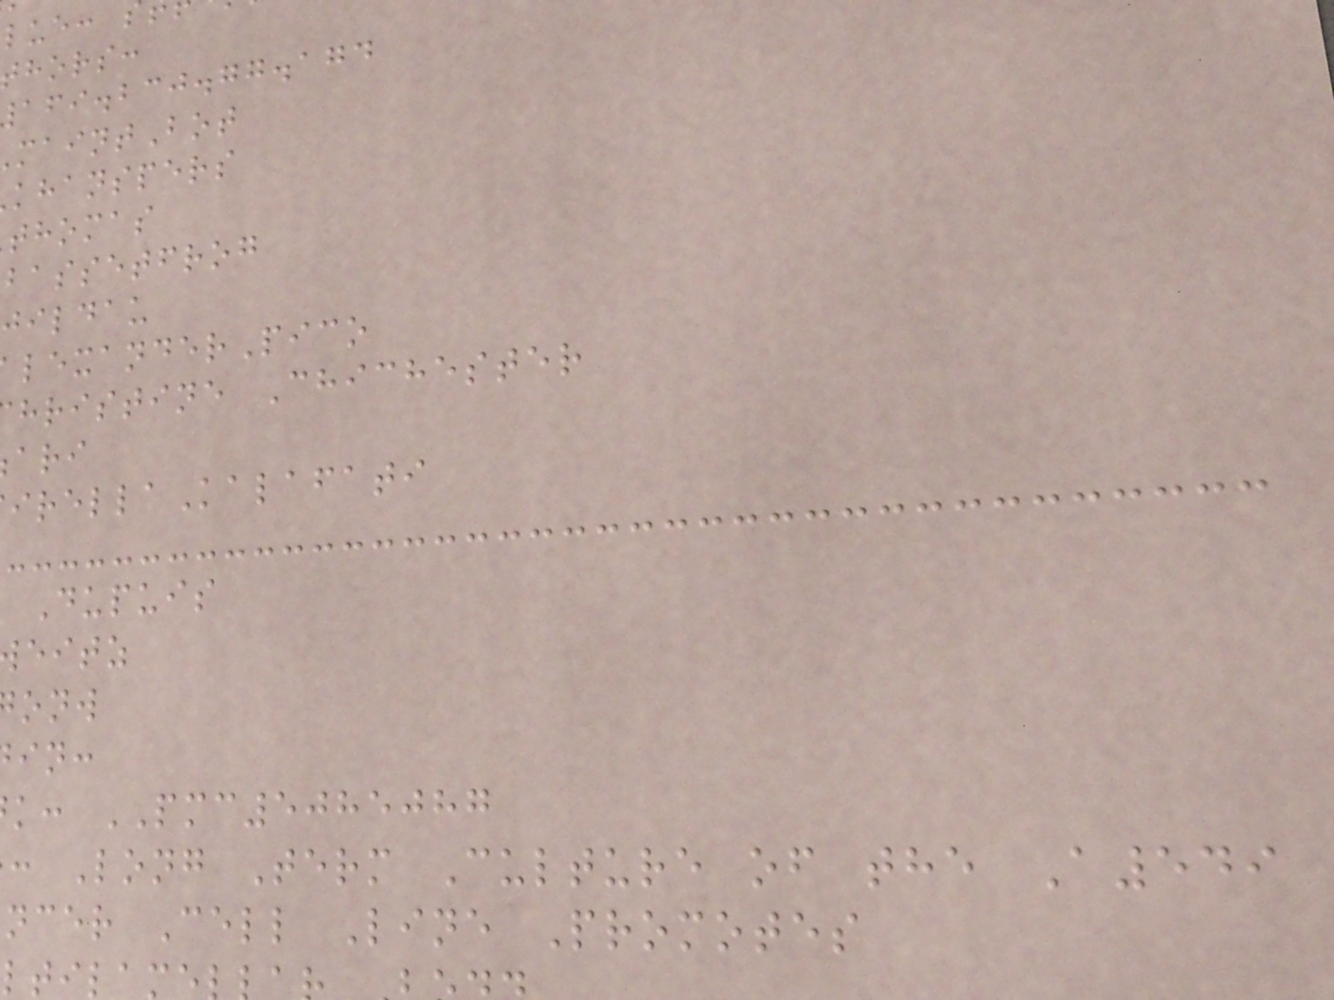thors:
afi.bcj.gg.agd
aintBot
khanspers
thomas
bassetfrog
jildau
lexanderPico
hristine Chichester
irellaKalafati
Dupuis
eitz
k: PMC5085087
: Long Term Culture of the A549
ncer Cell Line Promotes
